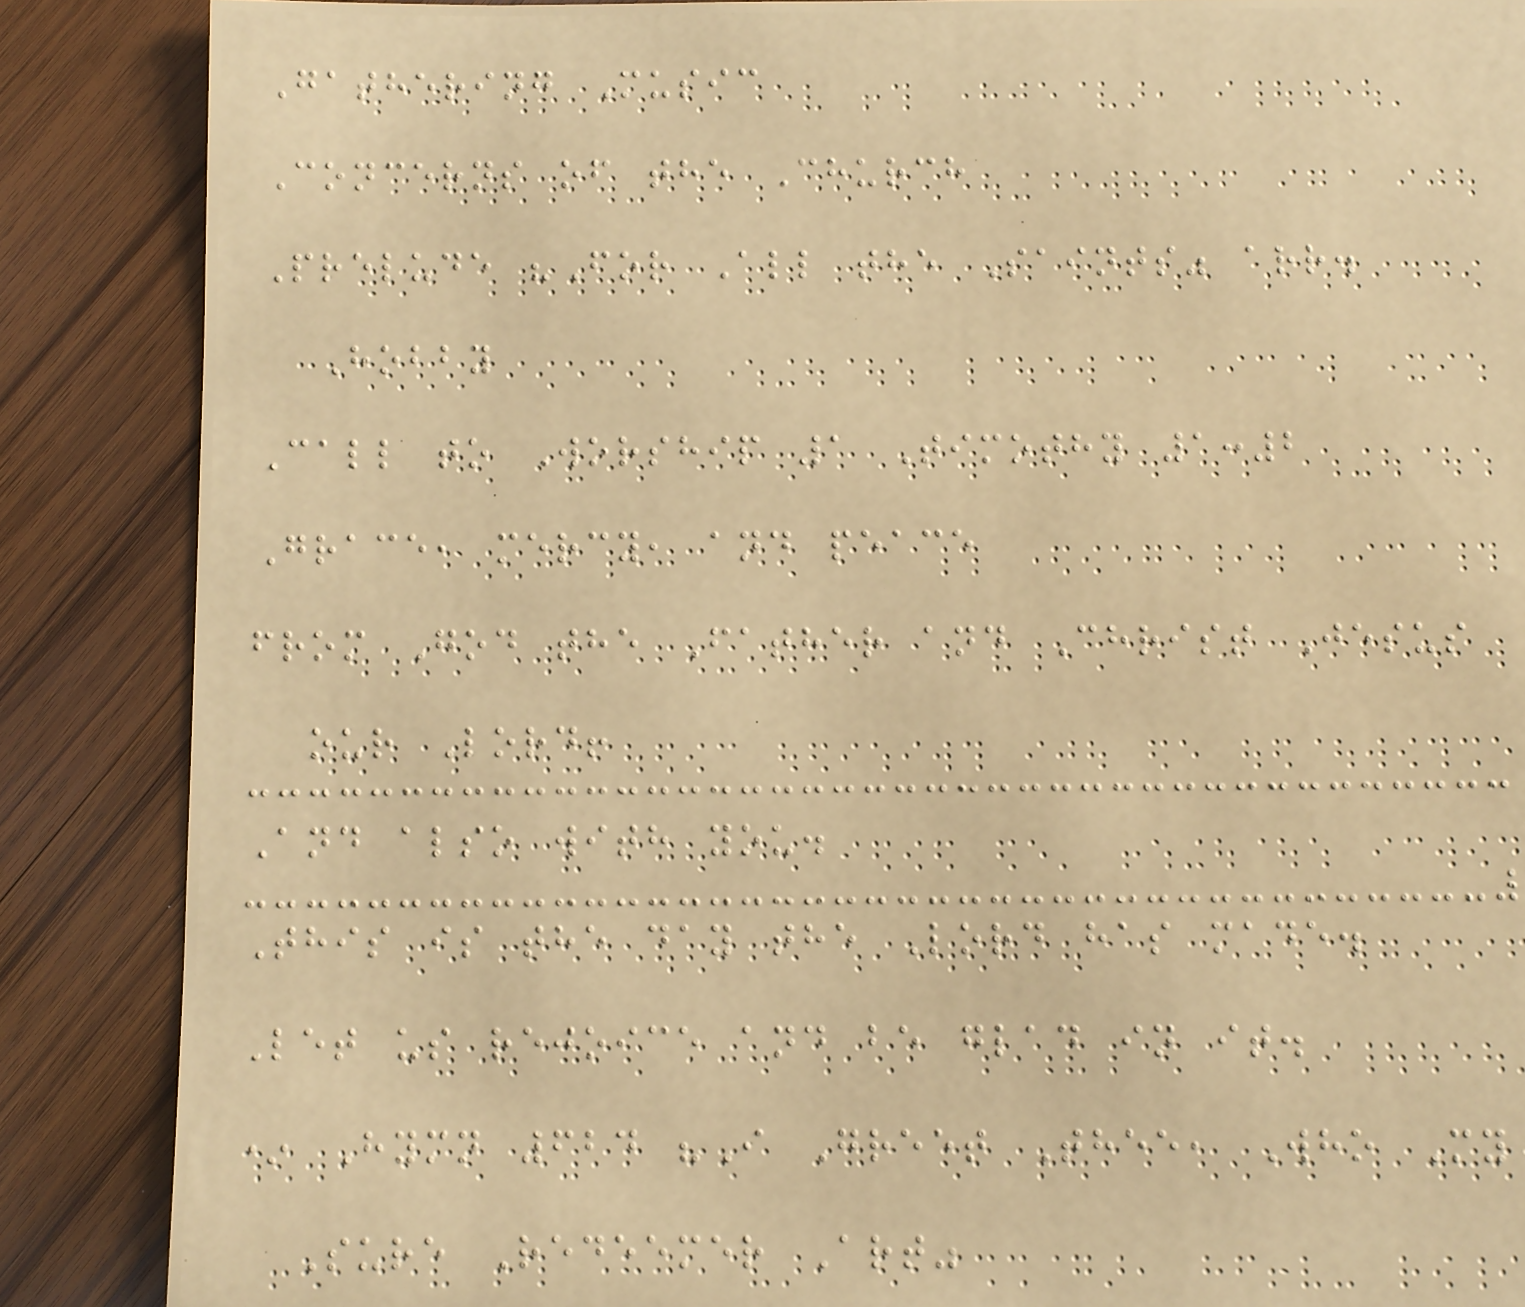Gathering Music
Concerns of the Church
Prelude "For All the Saints" arr.
Hobby
Call to Worship 1 Timothy 1:2
Grace, mercy, and peace
from God the Father and Christ Jesus
our Lord!
And also with you.
This is the day the Lord has made.
Let us rejoice and be glad in it.
* Hymn 624 "I Greet Thee, Who My
Sure Redeemer Art"
